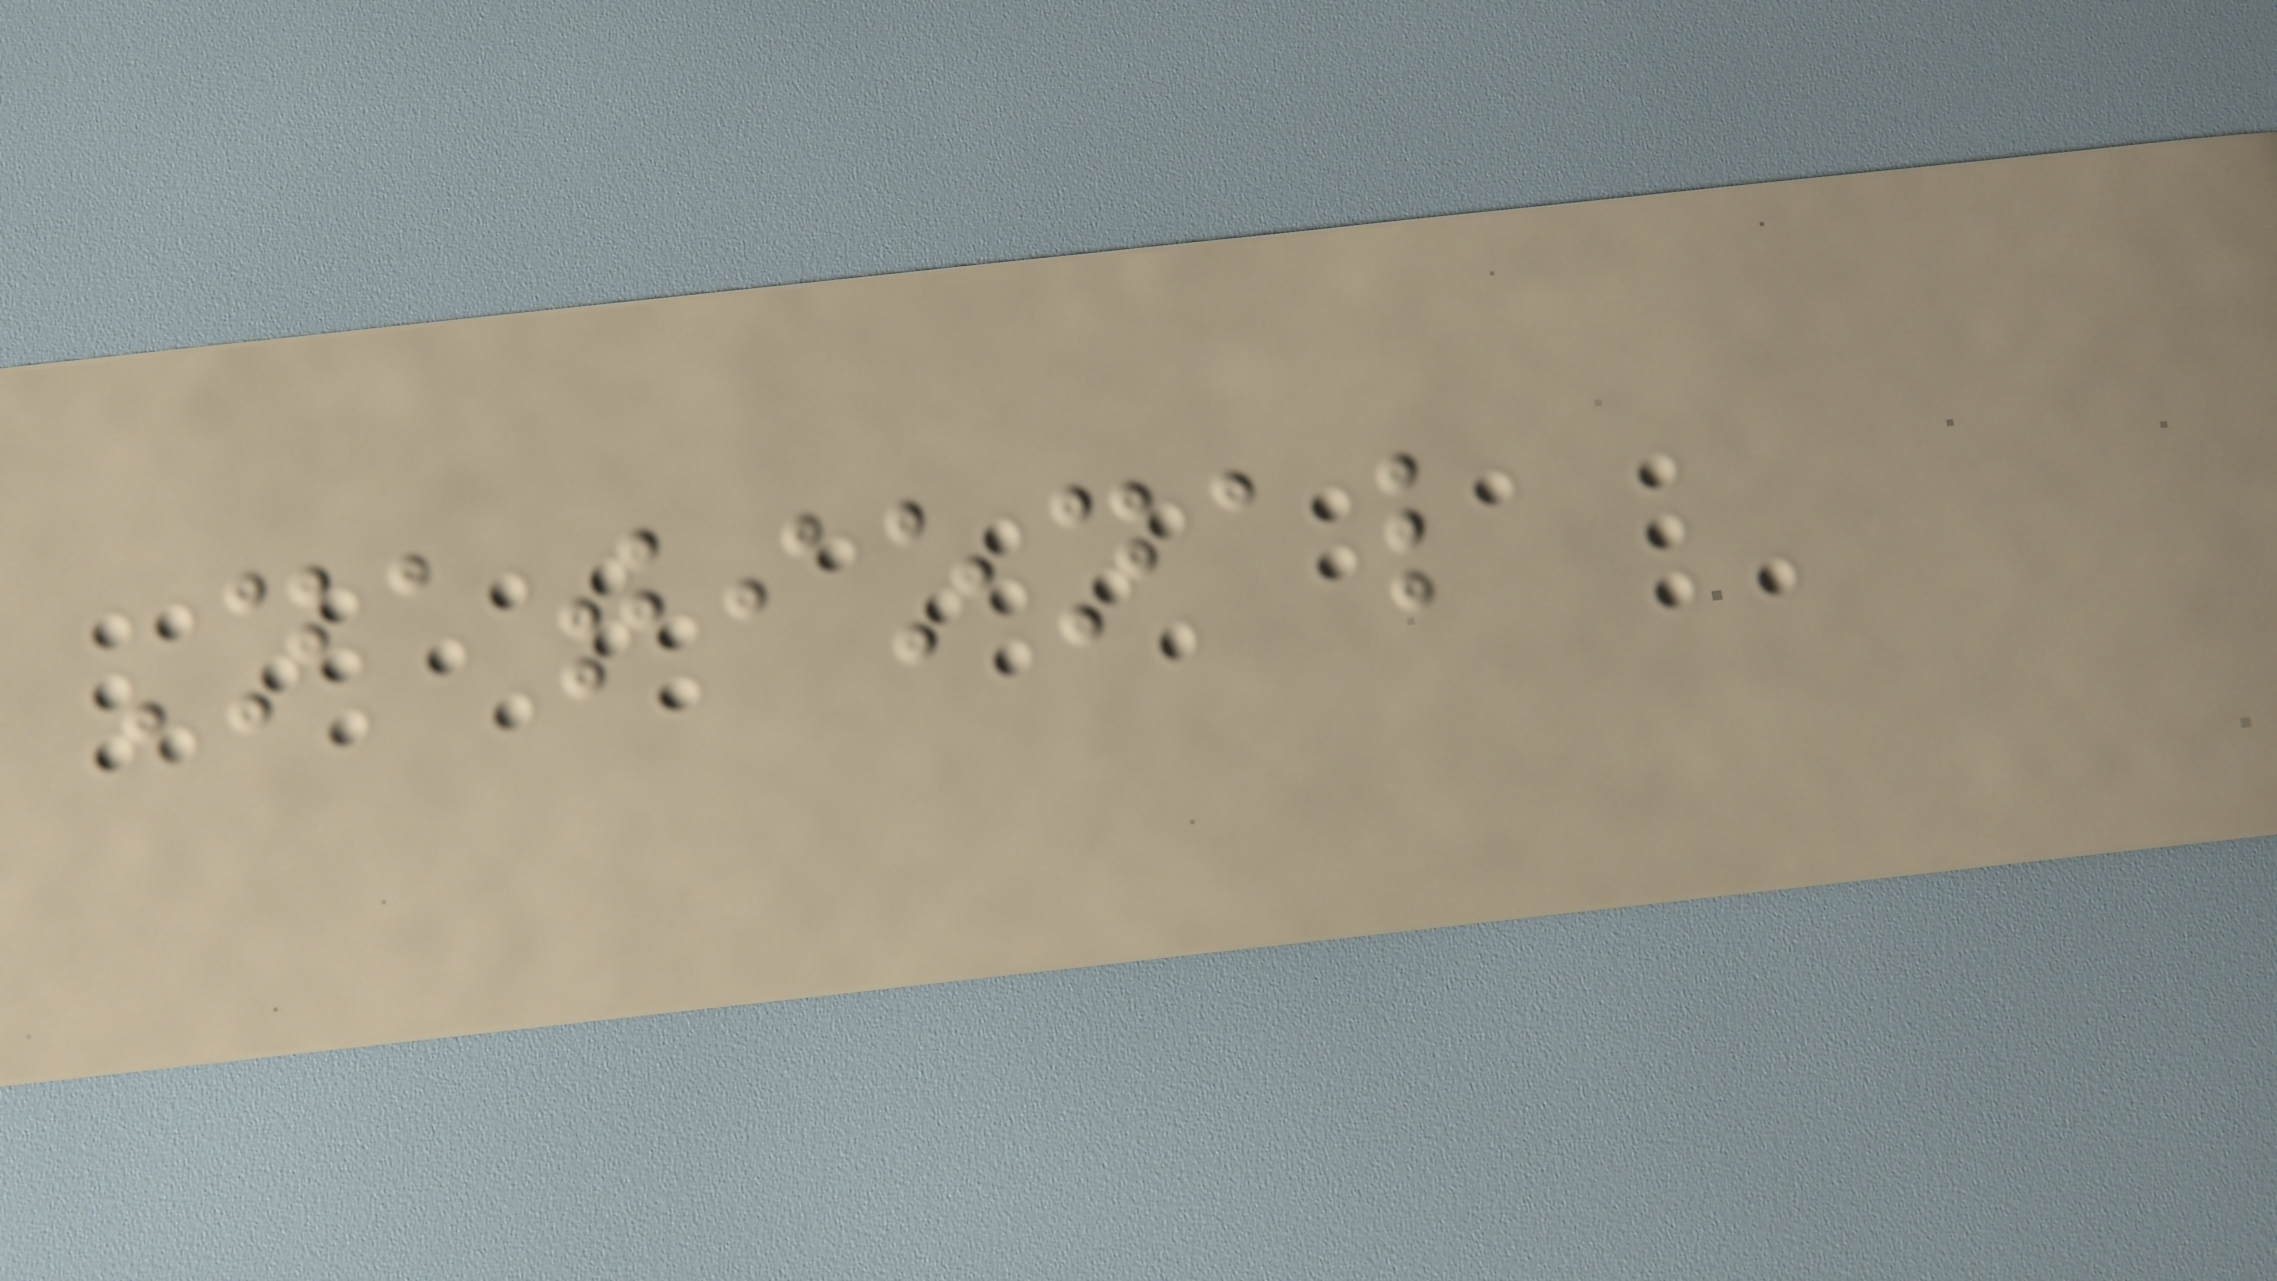National
